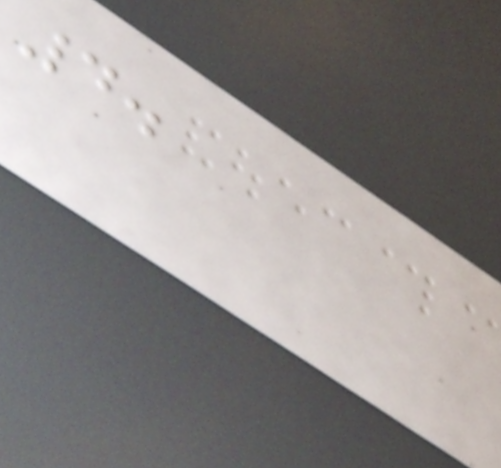4.
